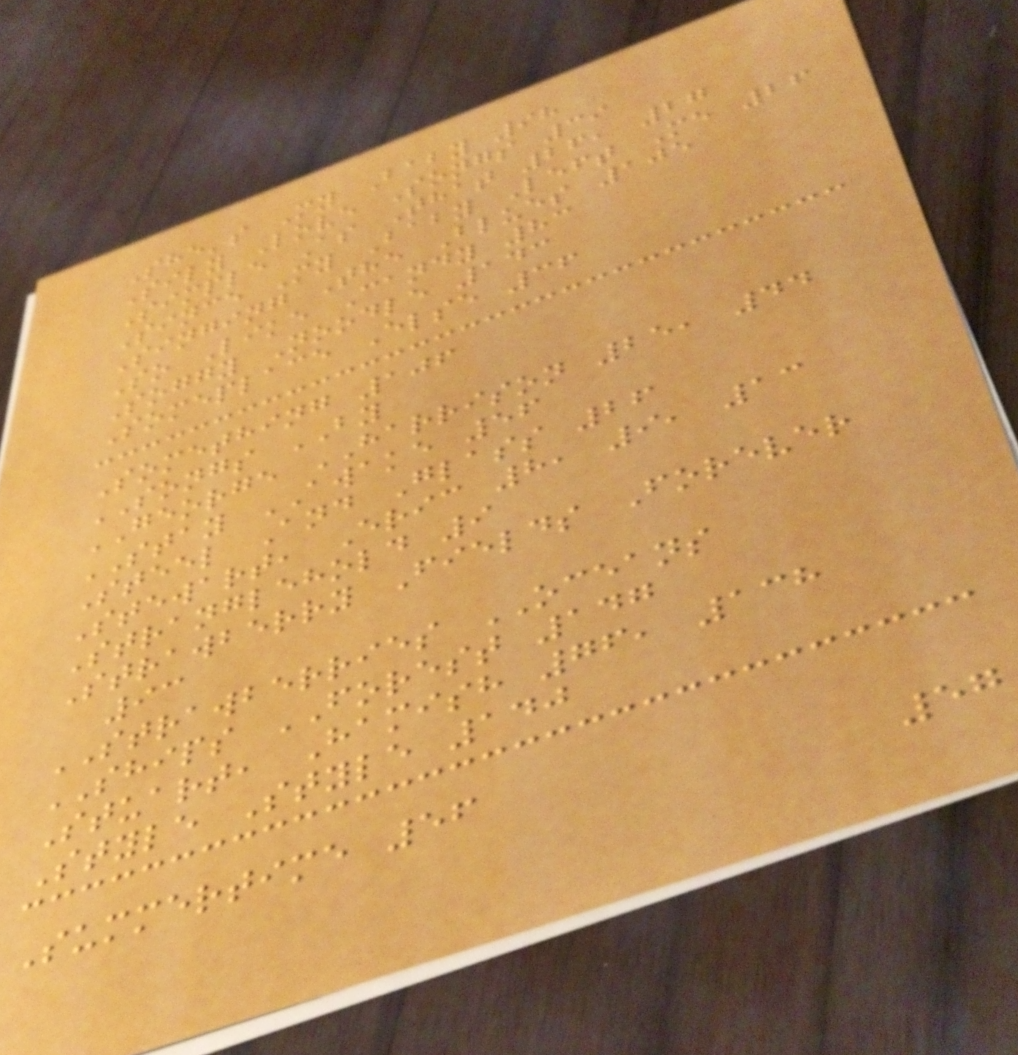She's My Baby 98
Sily Love Songs 39
Simple As That 26, 27
Since My Baby Left Me 26
Singing The Blues 105
So Like Candy 83
Soggy Noodle 143
Someplace Else 36
Something 106
SONGS BY
GEORGE HARRISON 25, 44
STAY AWAKE 56
Steel And Glass 26
Stewart, Eric 8, 9, 13
Stranglehold 9
Strawberry Fields Forever
93
STRAWBERRIES OCEANS
SHIPS FOREST 147
Stuart, Hamish 76, 138
Style Style 140
Summertime 56
57
